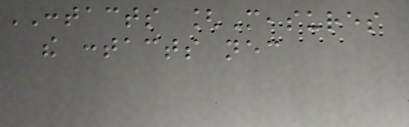CONTACTS [Measures
the contacts necessary
